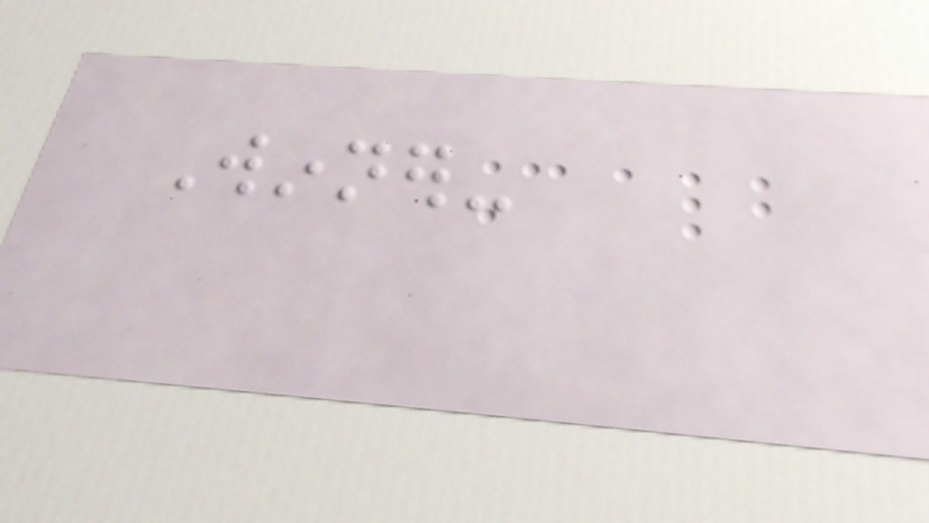Winner-
